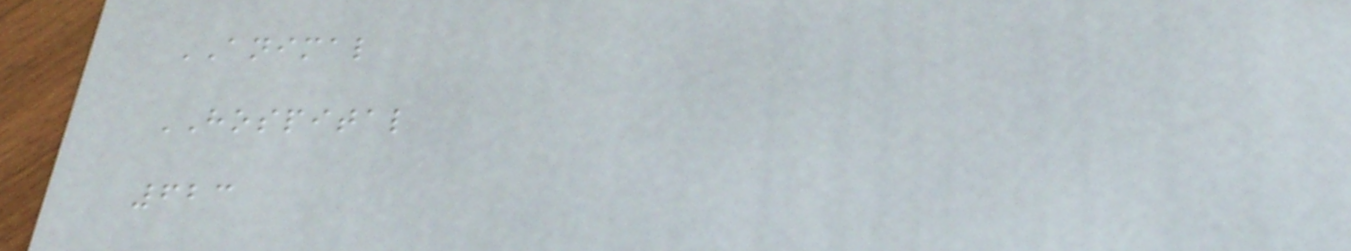ANIMAL
HOSPITAL
623
